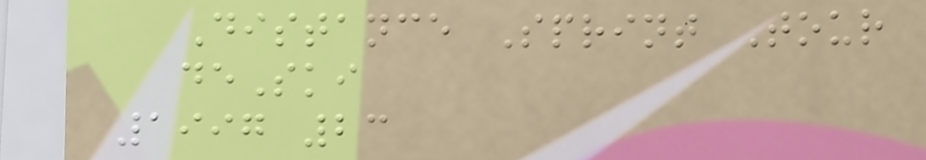Distance Sprint Tour
deSki
1997 23
